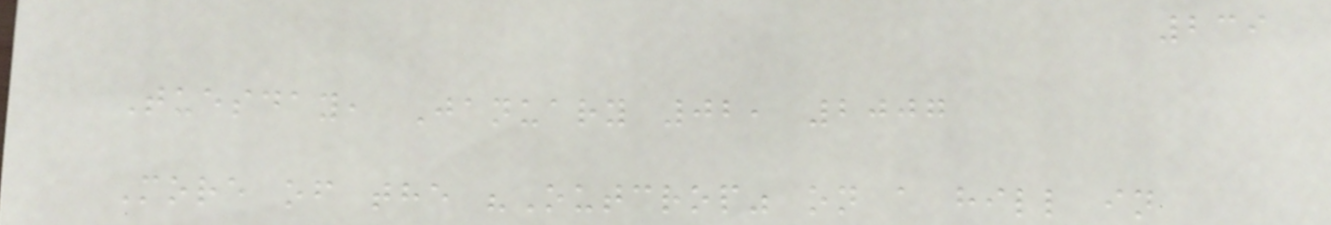239
Tuesday, January 02, 2007
More of the "Outcrop" on a hill in
